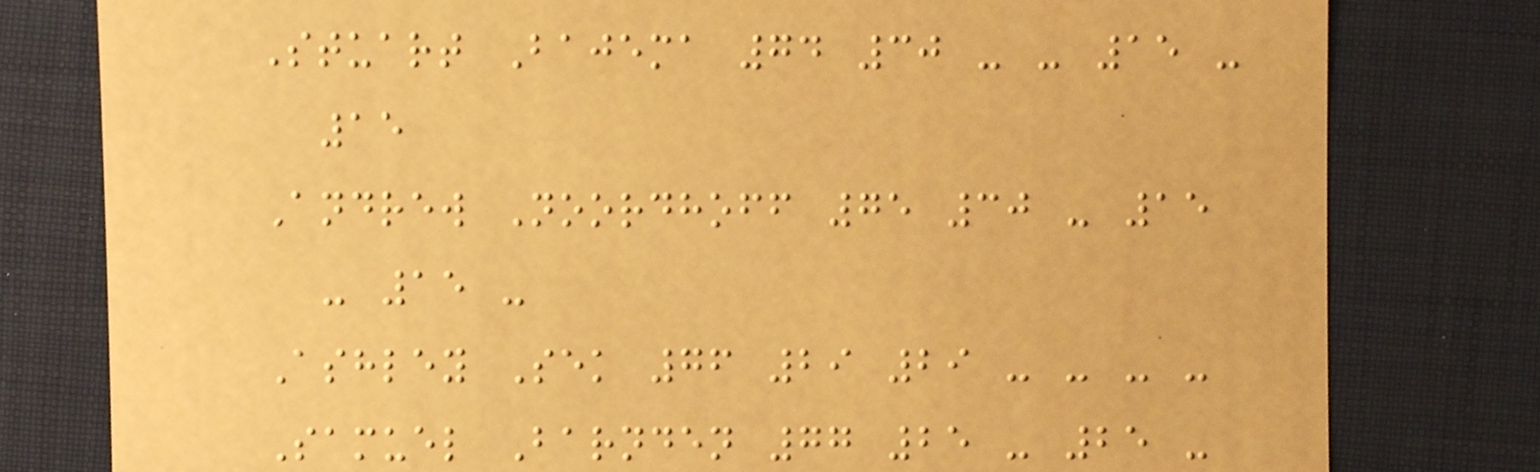Stuart Bajema 74 30 - - 15 -
15
Andrew Noordhoff 75 30 - 15
- 15 -
Ashley Sek 76 29 29 - - - -
Samuel Barnden 77 25 - 25 -
